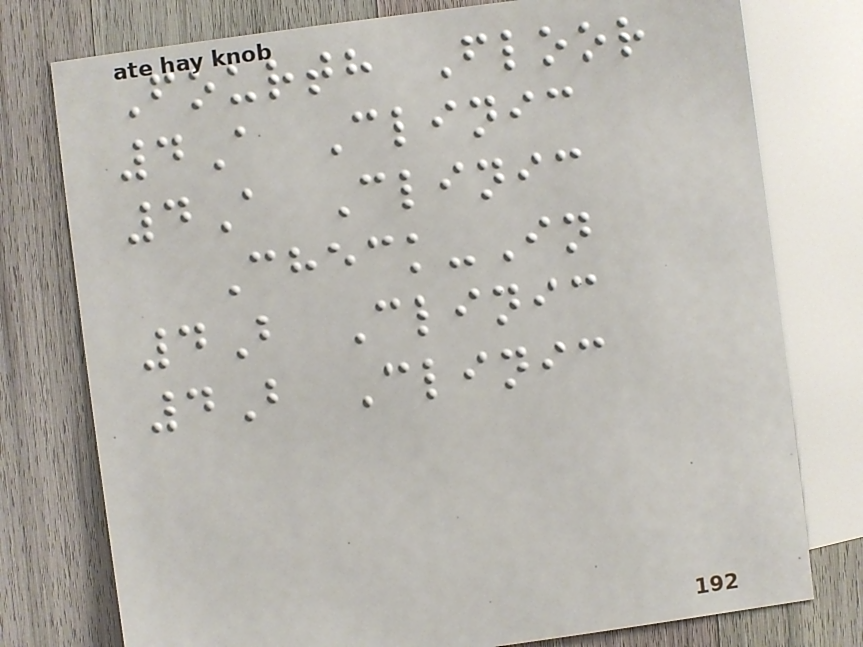Fourth Floor
4A Clinic
4A Clinic
Check-In
4B Clinic
4B Clinic
